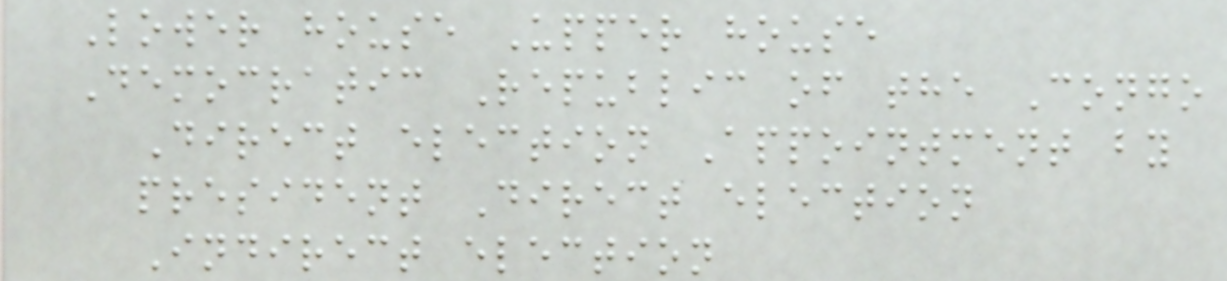Lower house Upper house
Democratic Republic of the Congo
Direct election Appointment by
president Direct election
Indirect election
